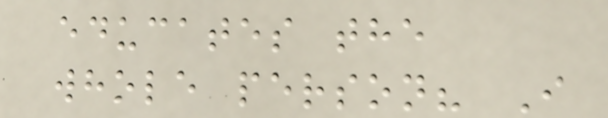educates the
whole person? I
